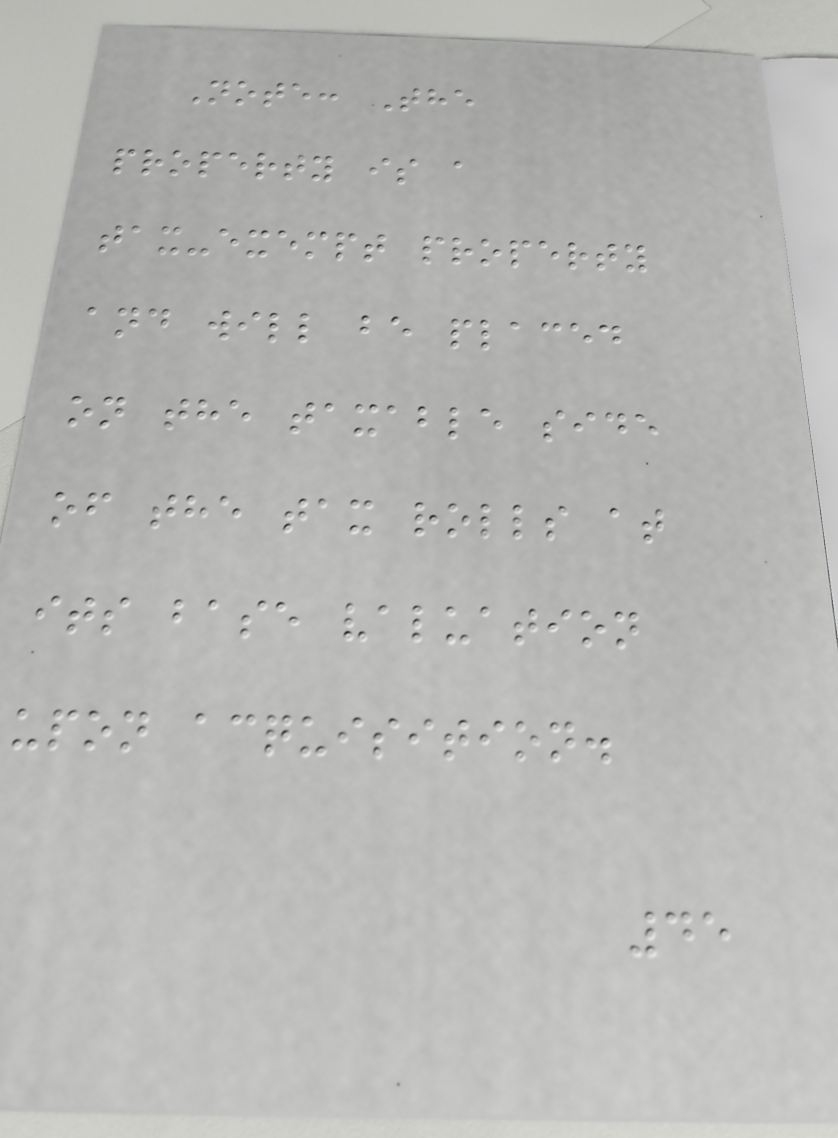Note: The
property is a
tax-exempt property
and will be placed
on the taxable side
of the tax rolls at
its base valuation
upon acquisition.
45
